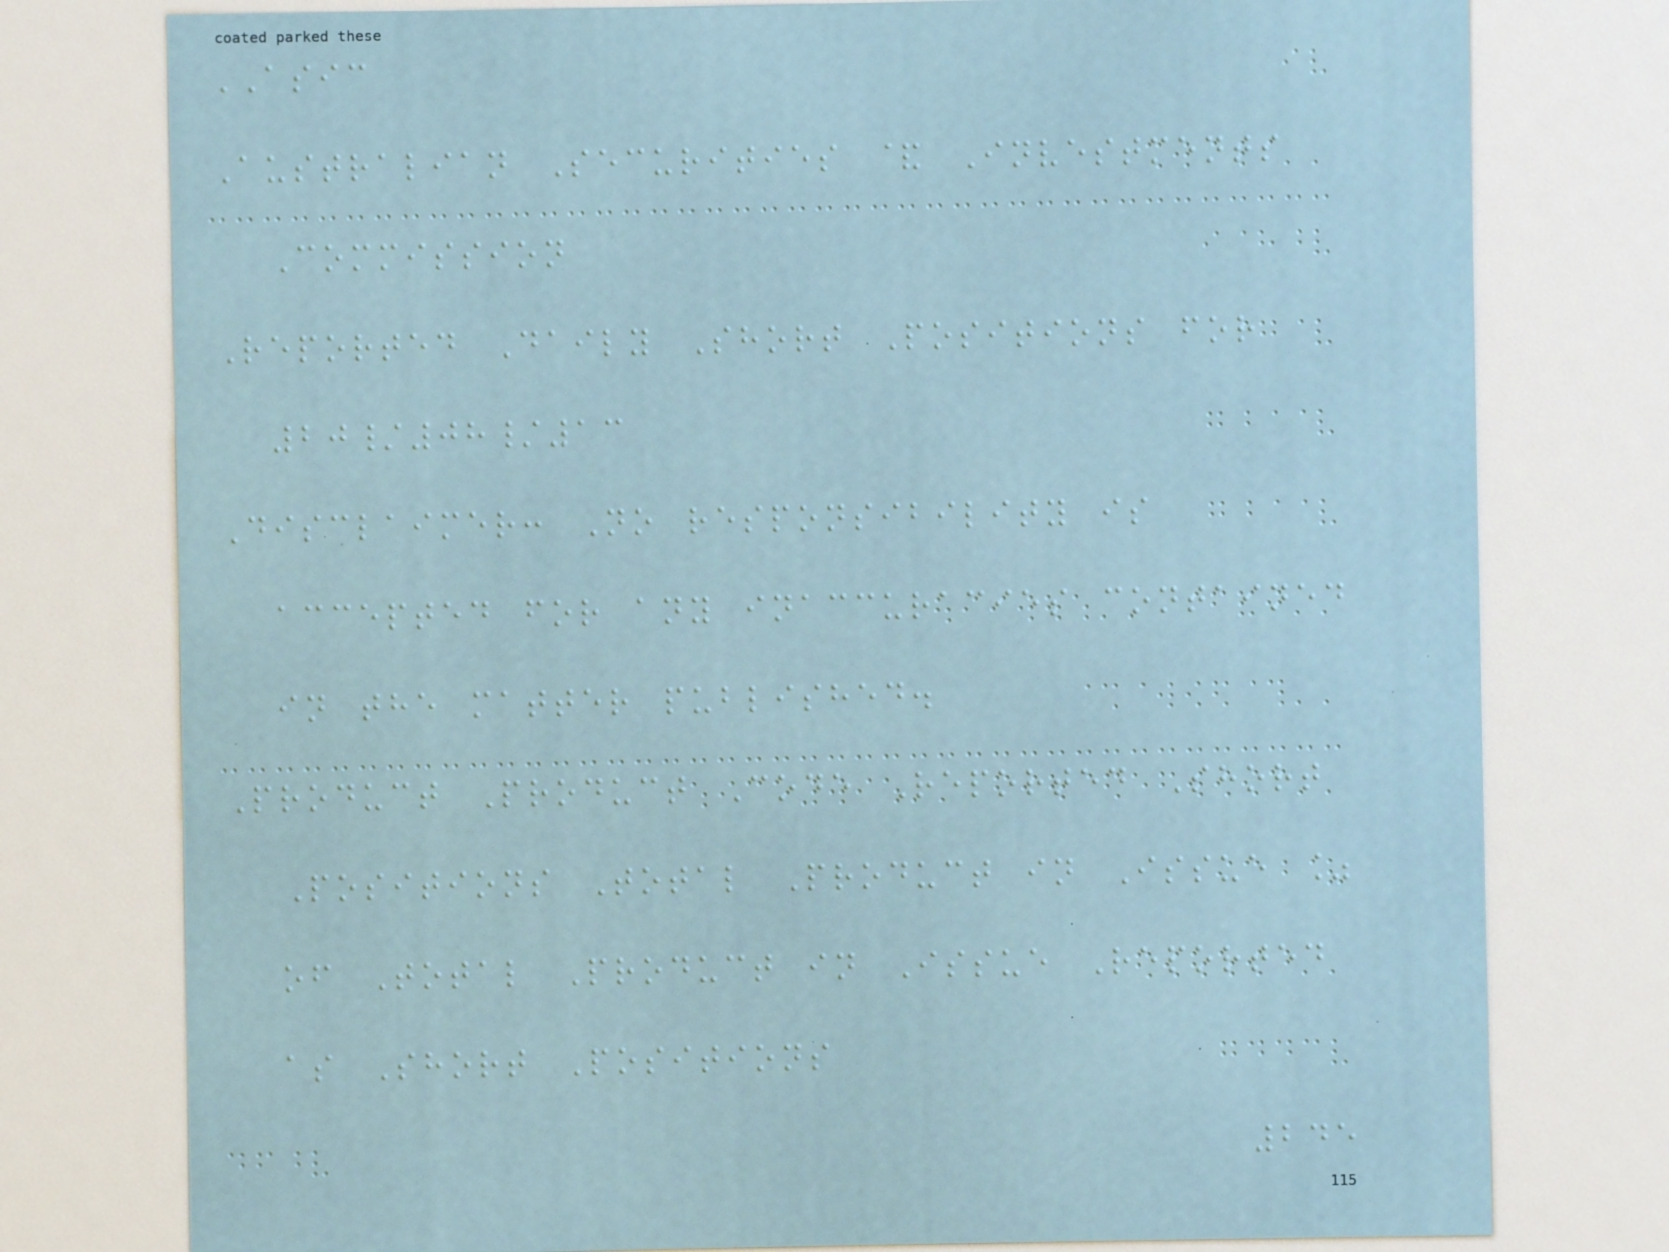ASIC
Australian Securities & Investments
Commission
Reported Daily Short Positions for
20/08/13
Disclaimer: No responsibility is
accepted for any inaccuracies contained
in the matter published.
Product Product Code Reported Short
Positions Total Product in Issue %
of Total Product in Issue Reported
as Short Positions
245
